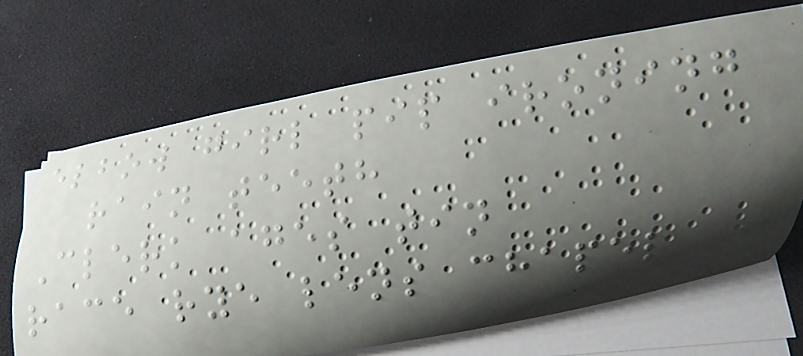elbow girl pip ironing
rain teeth
Clerk ages tin
race rye lens chapel
